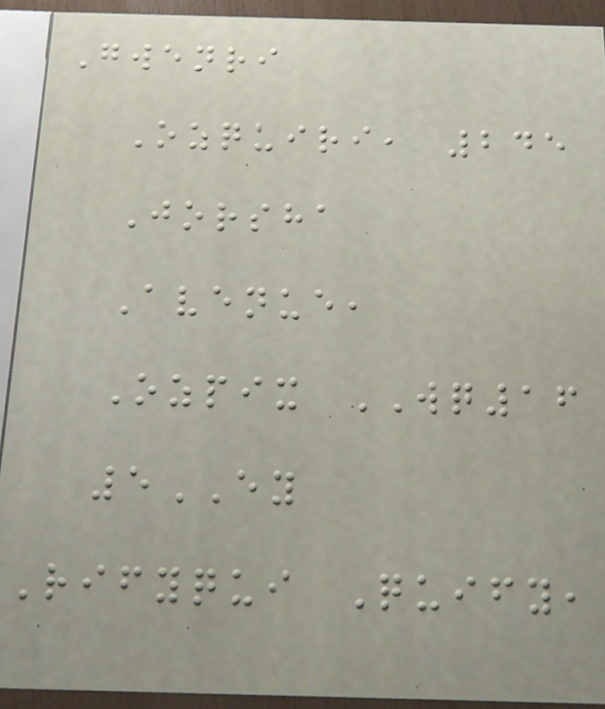Gwenri
Ozquiri, 245
Jorsha
Avenue,
Ozpix WQ16
5EY
Rifyqui Quify,
